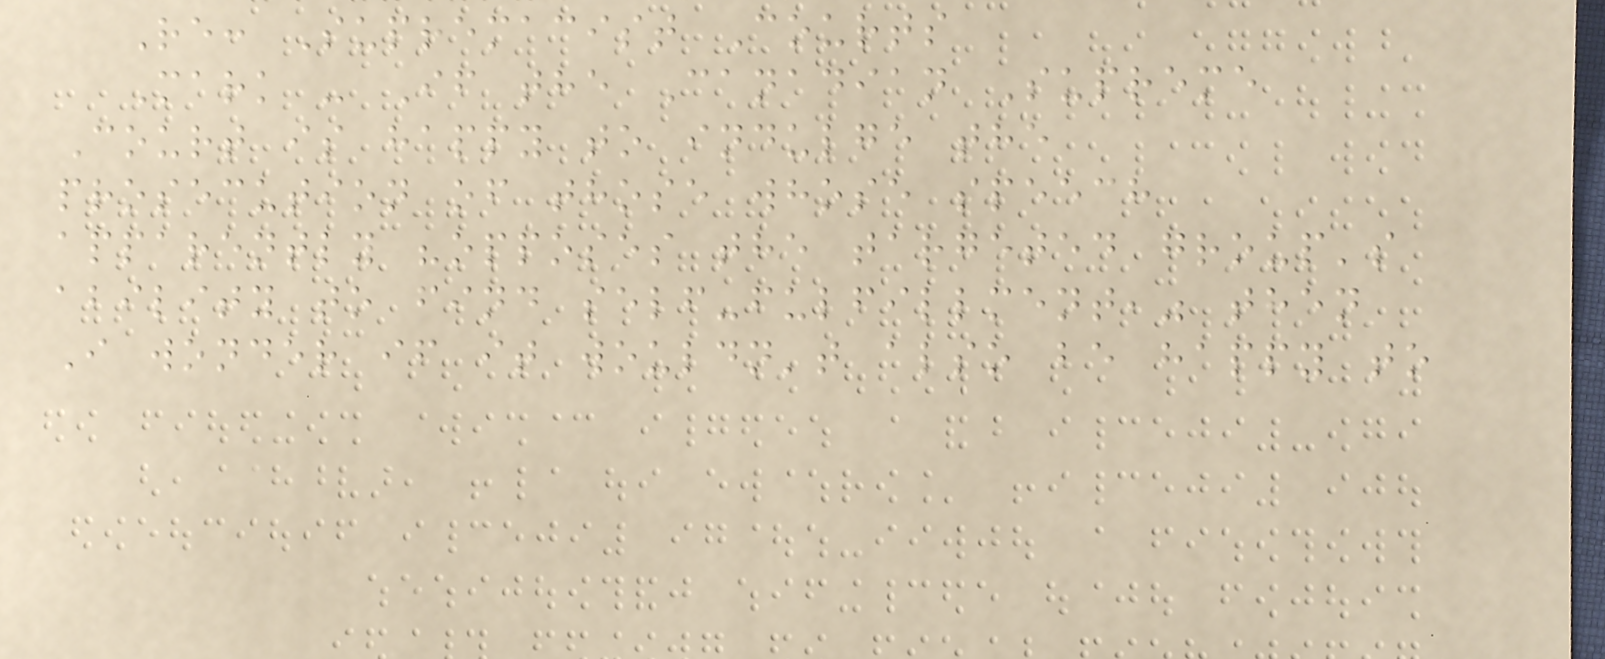Re: Supremacist Courts
Mark - If the Canadian Supreme
Court is happy to indulge the
prosecution of those whose speech
apparently "opposes the targeted group's
ability to find self-fulfillment," then
I wonder if it wouldn't also be happy to
